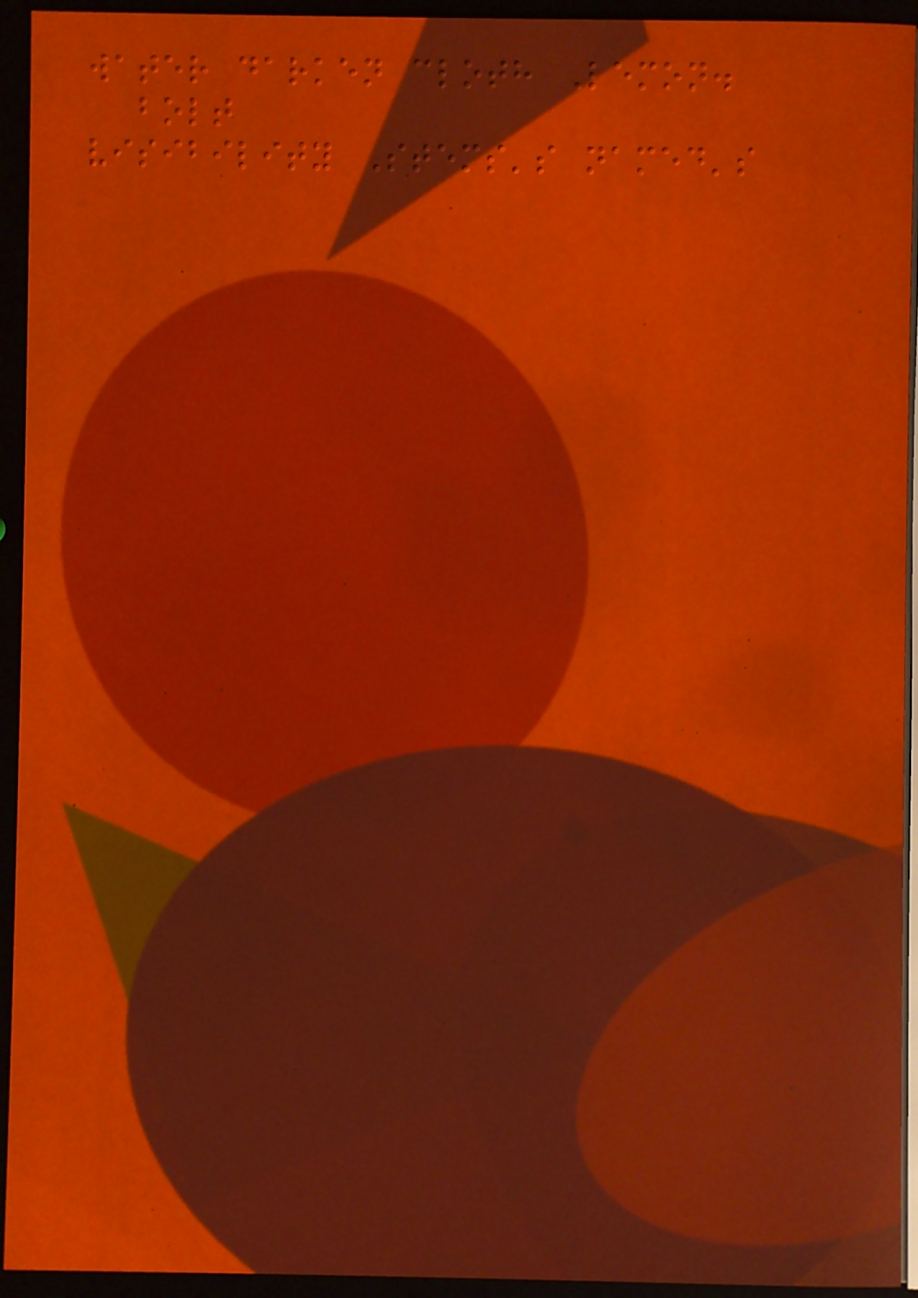water darken cloth Lemon.
bolt
visibility Stems's named's
